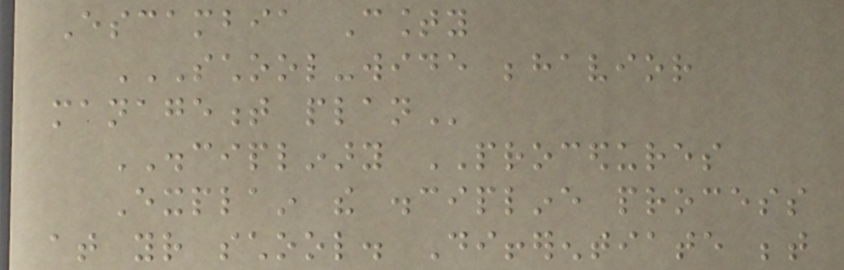Escambia County
SCHOOL-WIDE BEHAVIOR
MANAGEMENT PLAN
DISCIPLINARY PROCEDURES
Explain the discipline process
at your school. Differentiate between
